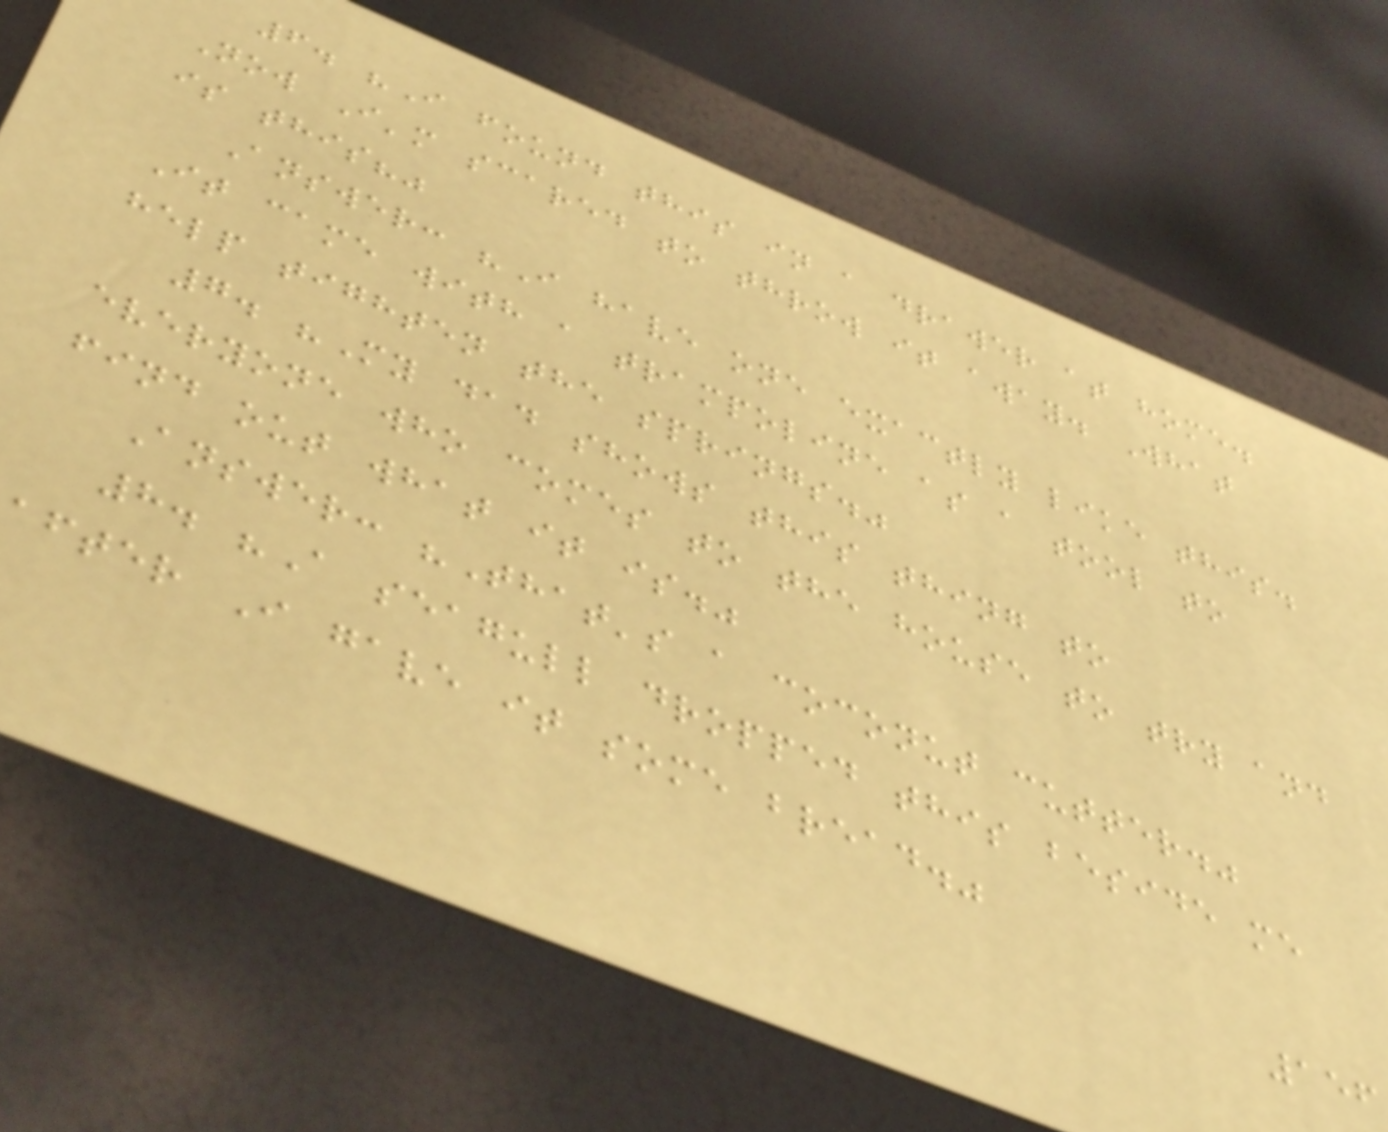6. "I found this in a drawer at home.
Now I'm scared to throw it away. What
is this?"
Answer: "I have one exactly like this.
It came with a trampoline as a tool to
help tighten the springs."
7. "My dad shows this thing to
everyone who comes to the house to try and
find out what it is."
Answer: "That's a coconut cutter."
8. "A seagull dropped this beside me
after I gave it some bread."
156
